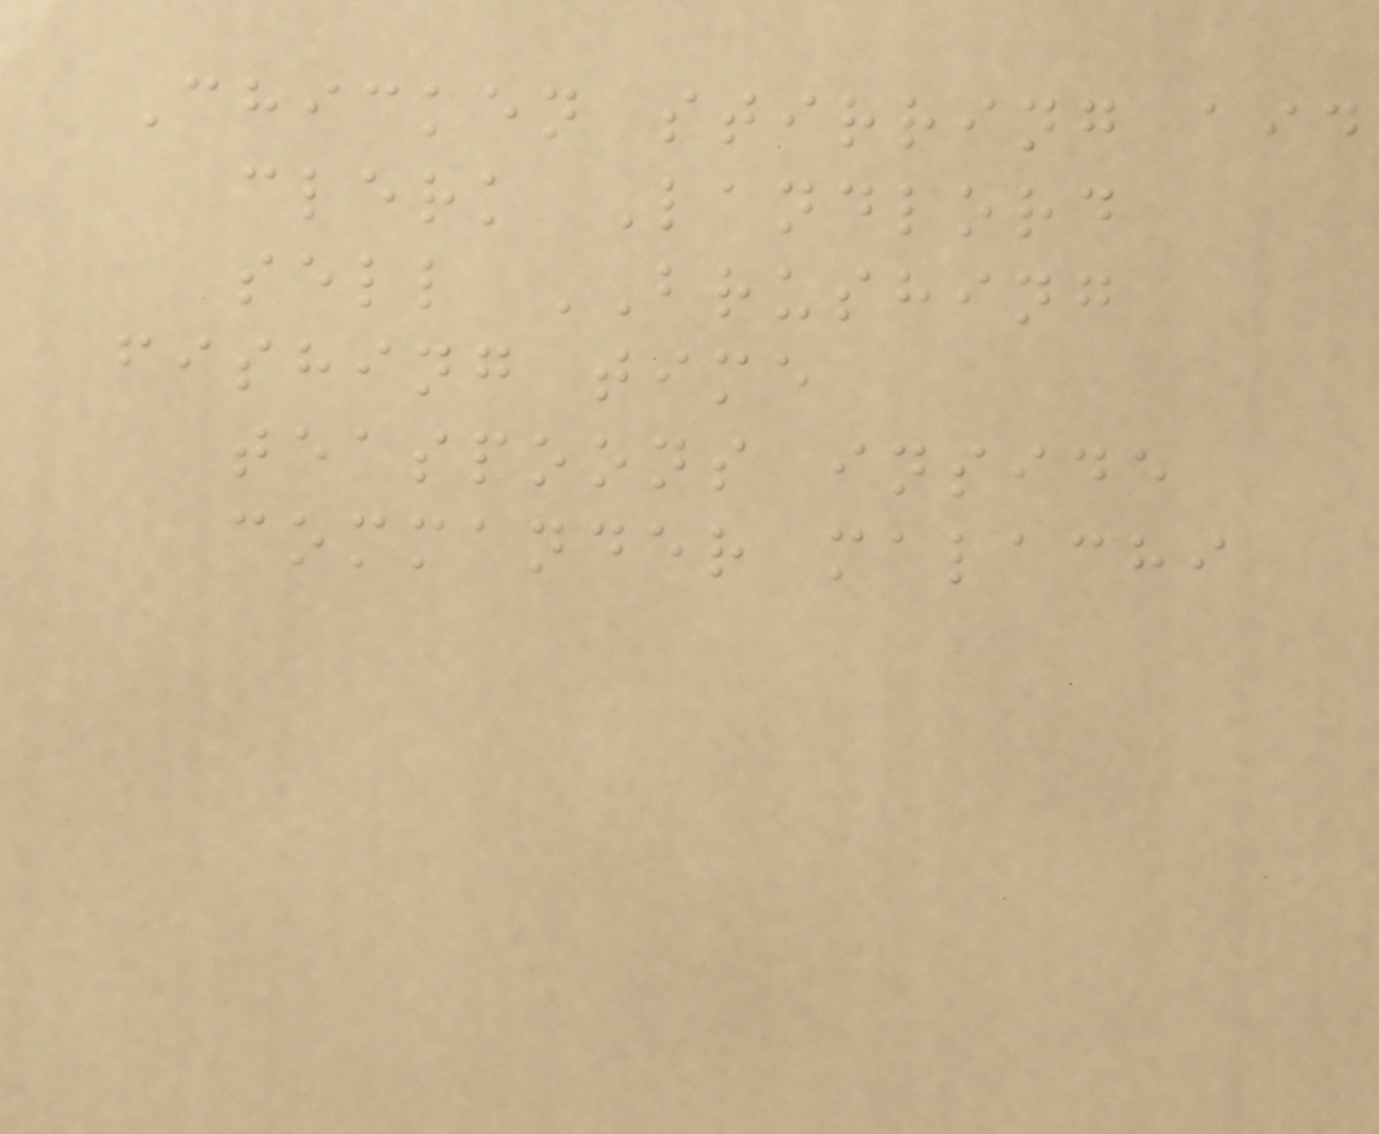Chicken stirring aid
clerk Landlord
sell BRUSHING
fishing time
teaspoons inside
commander malachi
